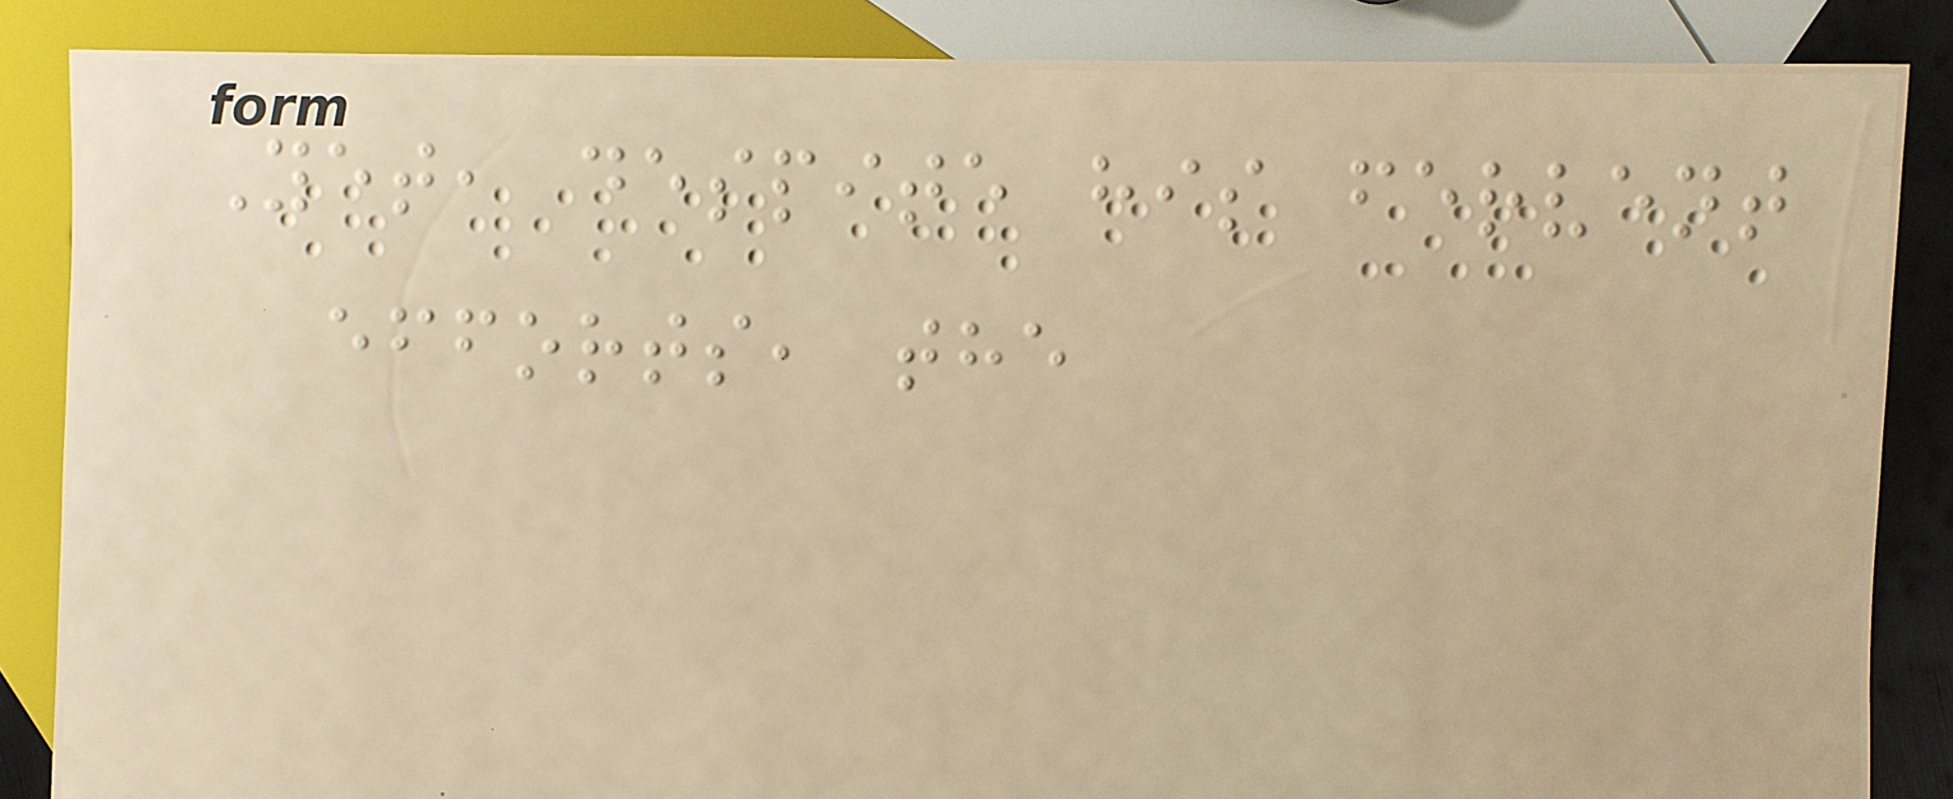Yet, despite his fervent
efforts, the
